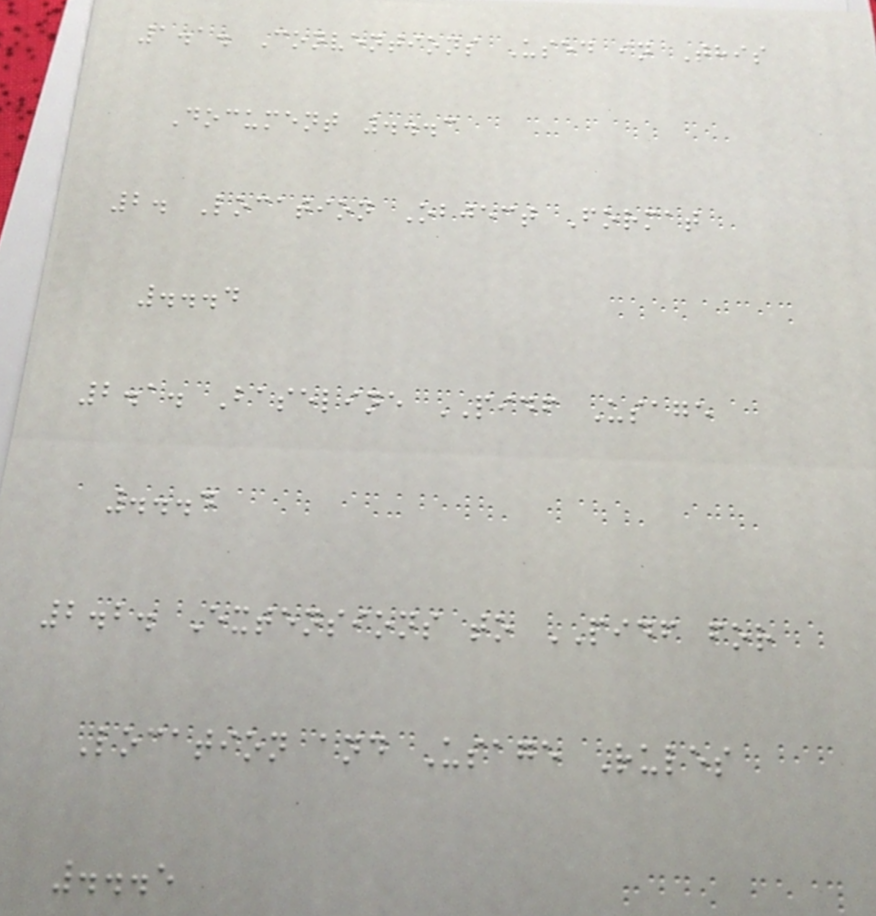1.1. Conventions Used in This
Document ...3
2. Location Object Format
...4
2.1. Baseline PIDF Usage
...4
2.2. Extensions to PIDF for
Location and Usage Rules
...5
